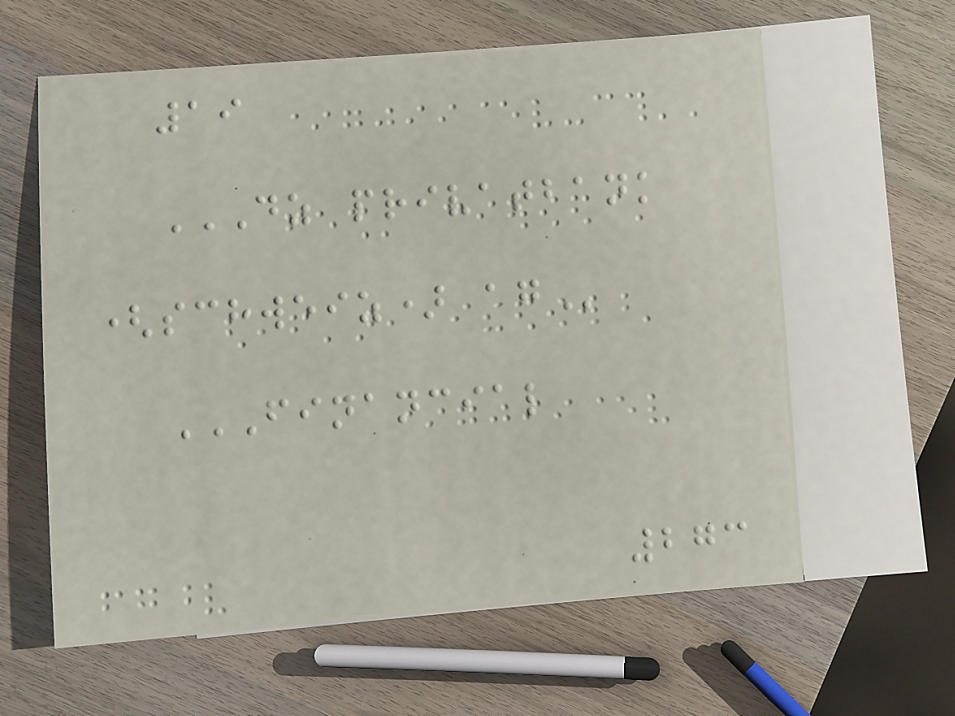19
DZ PRIVATBANK
(SCHWEIZ) AG
FINANCIAL
273
